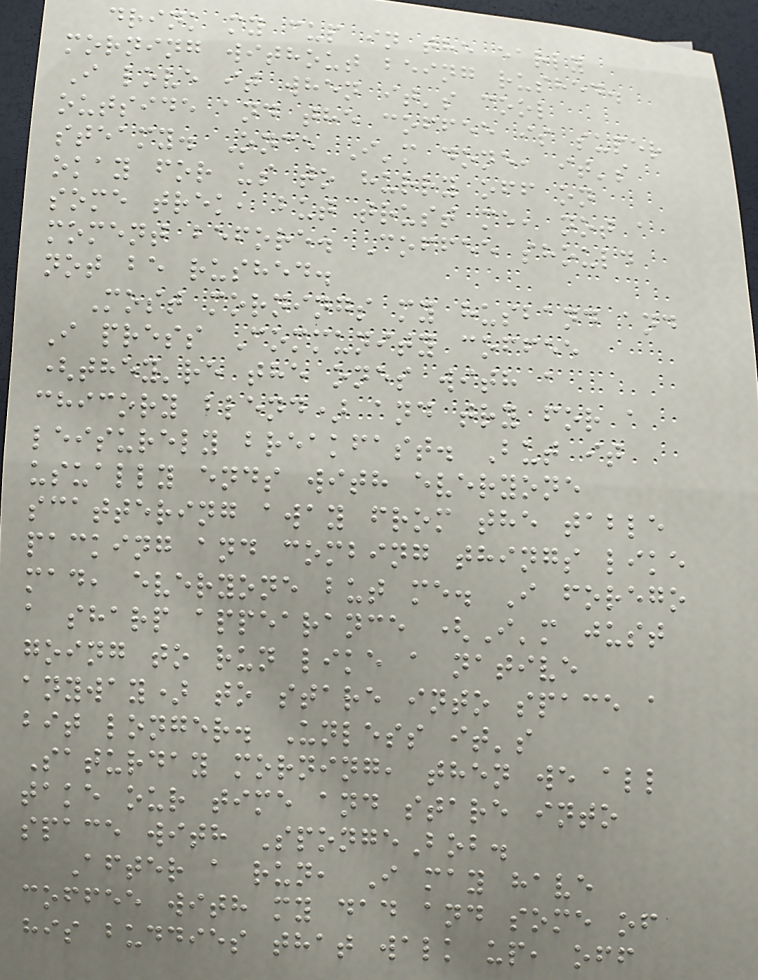drink my cup in the early
morning without being rushed.
I love it when it's cool
outside and the coffee is super
steamy. Once I'm done, it's
okay for us to hurry off on
some trek, but trust me, not a
moment before. Coffee should
not be rushed.
Most mornings my husband and
I press Community coffee
(they're the ones with a
chicory blend) and try for a
leisurely breakfast. But it
usually ends with everyone
scattering away from the table
packing and combing things like
mad, everyone but me. I forego
a sharp appearance (I'm just
going to run like a native
anyway) to stare into space a
bit longer. Unless it's
Saturday morning, then we all
take our time and stare into
space with SpongeBob.
After a run, I may have
coffee with my dad and some of
his buddies that walk up, off
